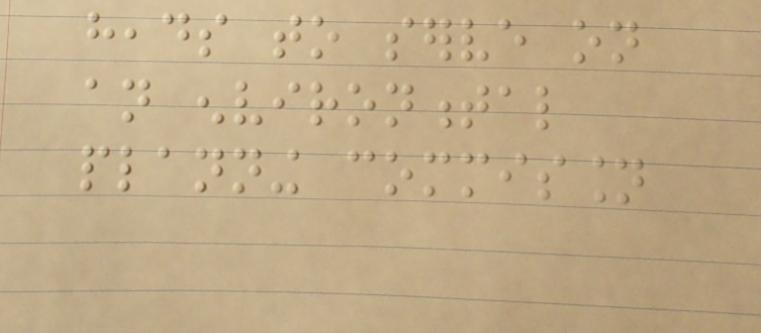heads to serve on
an environmental
planning commission
